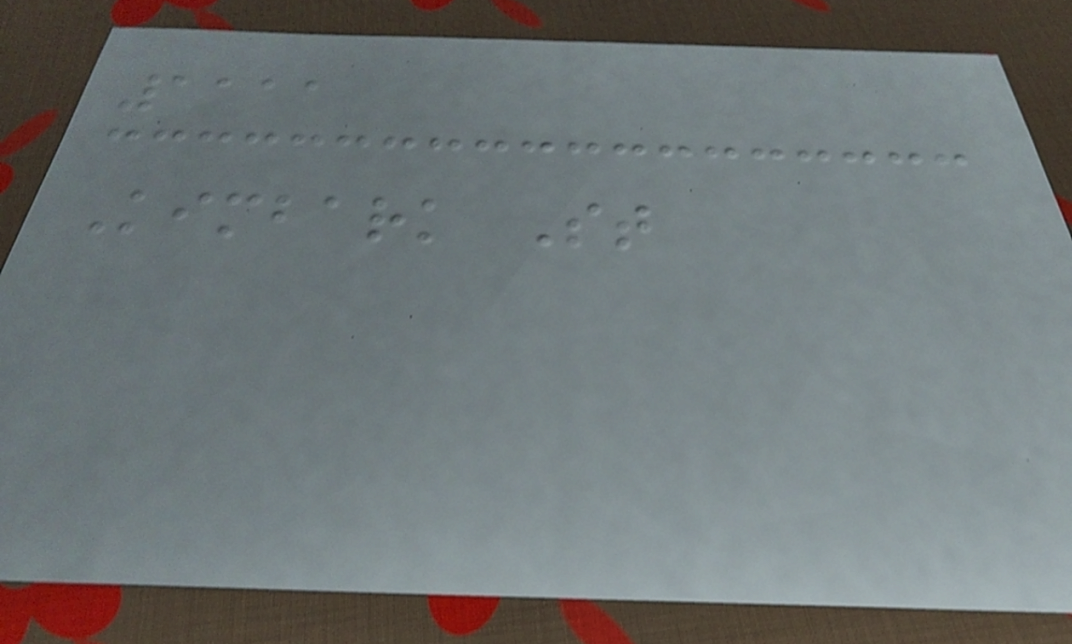1111
Kimbark St
